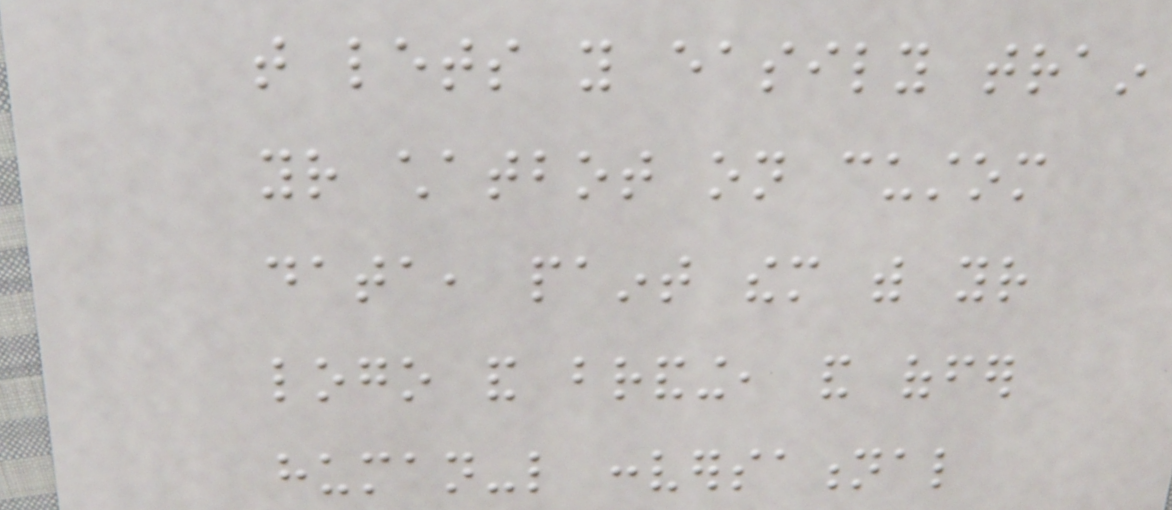that lets you easily train
your chatbot on custom
data, paint them with your
logo and branding, and offer
human-like conversational
